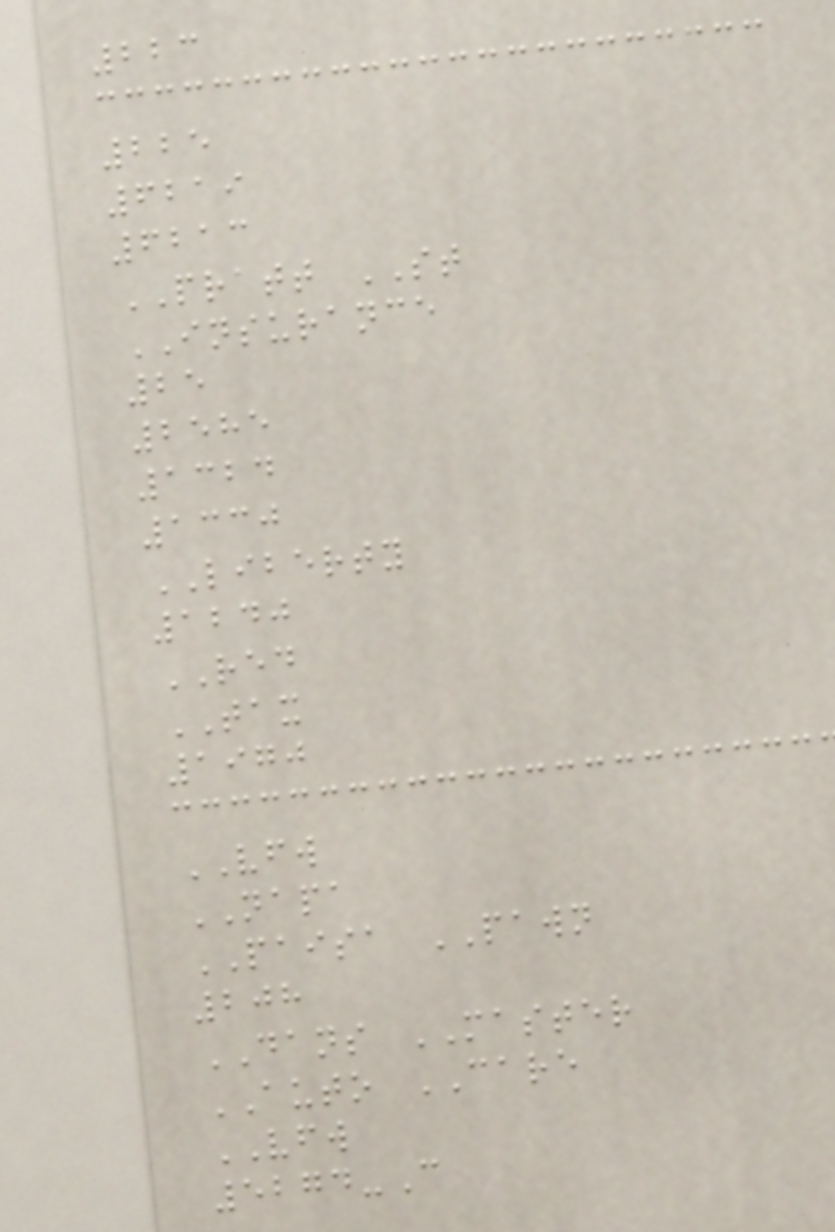223
225
6219
6213
PRATT ST
INSURANCE
25
2585
1324
1330
LIBERTY
1240
RED
TAX
1970
VFW
NAPA
PAISA PAWN
208
DANS MASTER
AUTO CARE
VFW
5274-C
